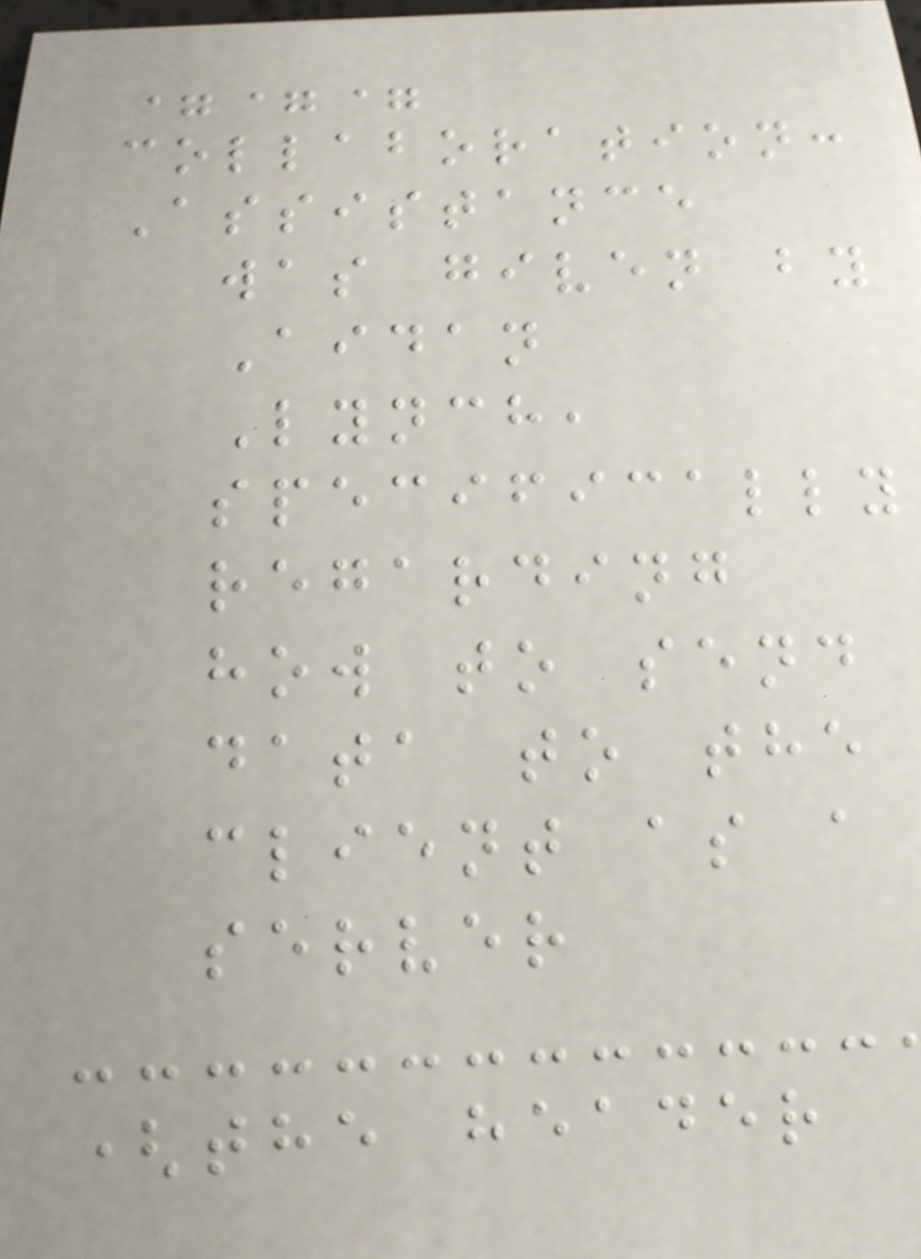===
collaboration:
Assistance
was given by
Aidan
Lynch,
specifically
regarding
how to send
data to the
client as a
server
(the header
